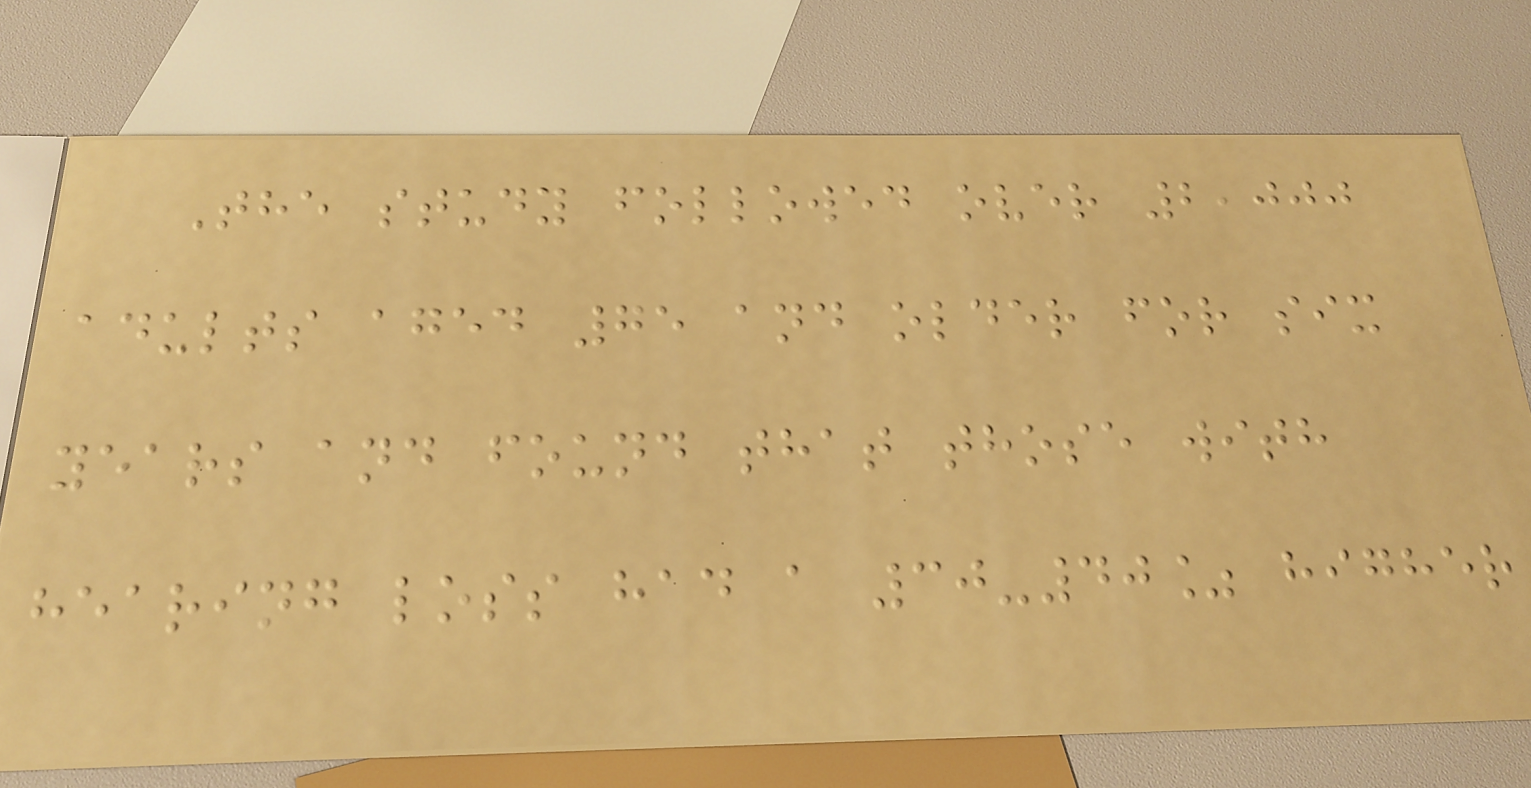The study followed over 2,000
adults aged 75 and older for six
years and found that those with
hearing loss had a 30-40% higher
